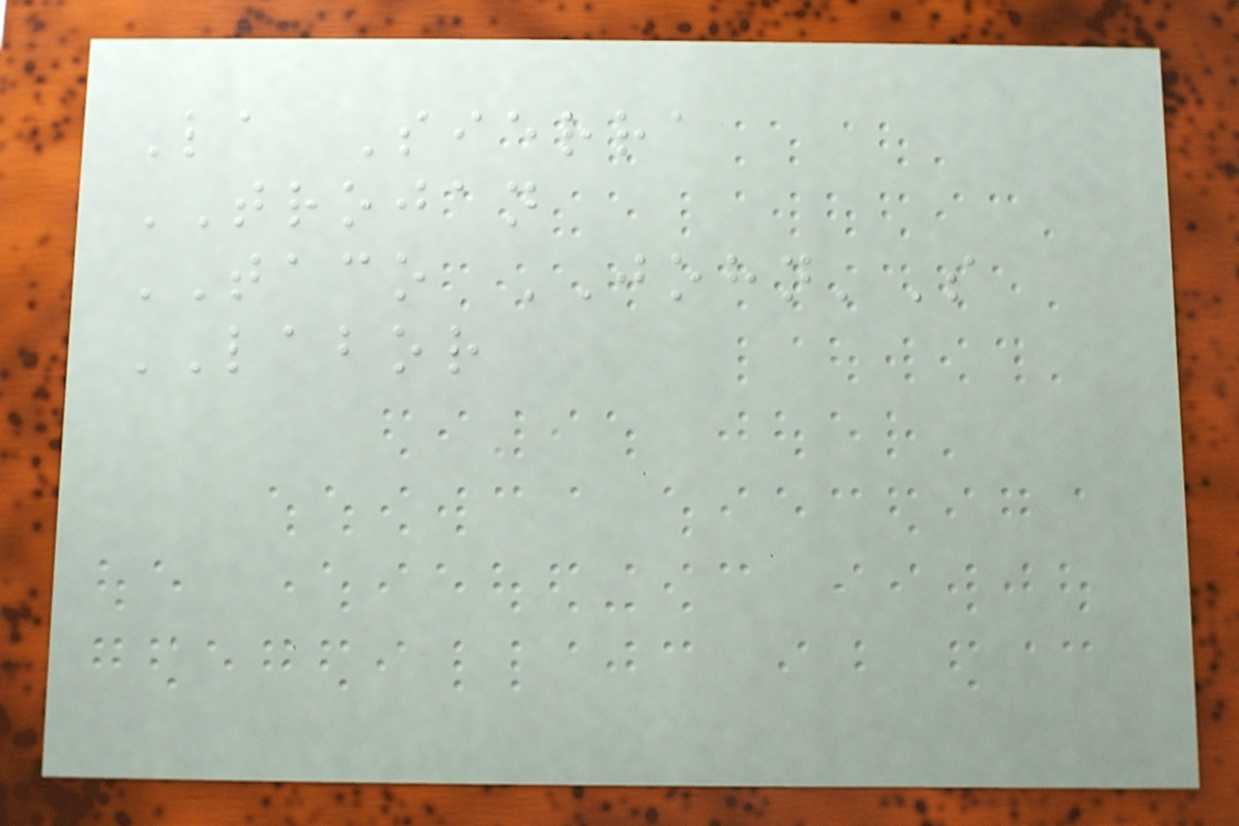La Sierra
TROJAN
TACO JOHN'S
LABOR
